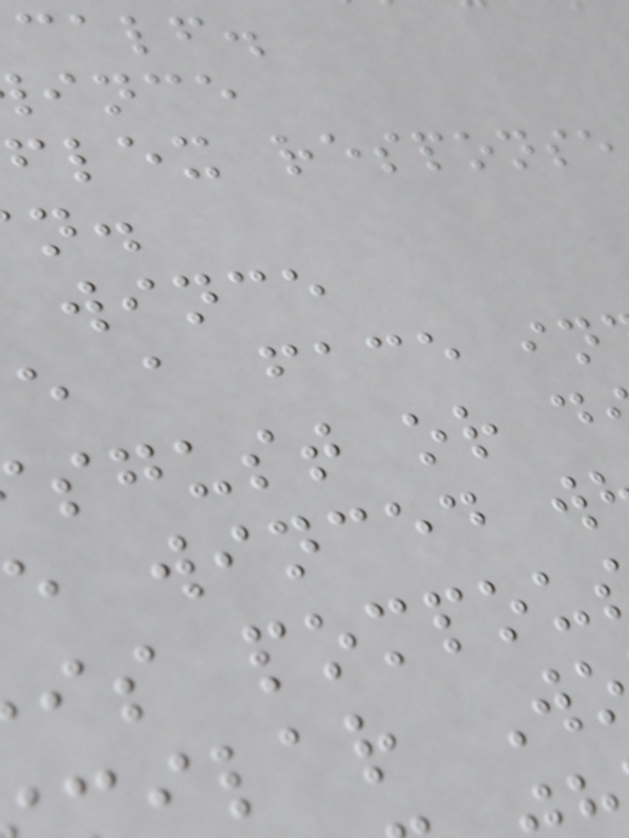calf.
ince
flex response
wince
e a face in
sgust or d
e winced w
is pompou
lar W
